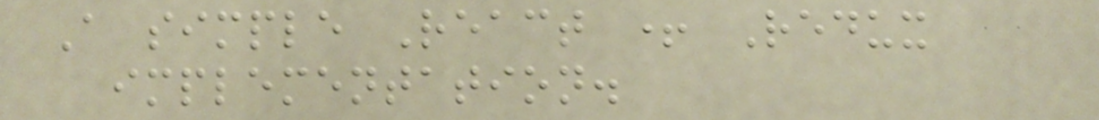A simple React + Redux
implementation.
